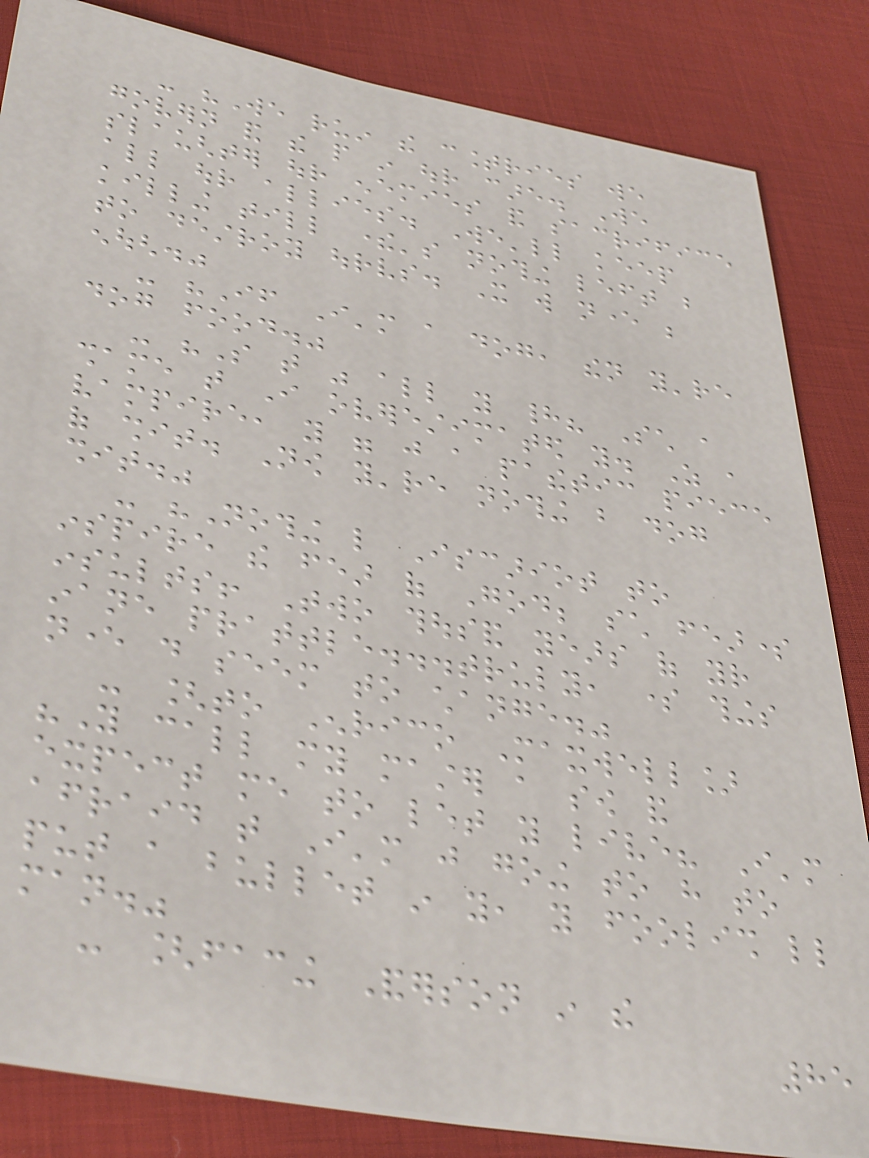- "We ruin the countries we
govern and the people in our care. We
slaughter our enemies and sacrifice
all our allies. We'll keep
killing till there's nothing left but
to destroy ourselves. It will never be
enough."
- "If I'm a dog, then you're
dog food."
- "So that was all you had? Such a
shame that I overestimated you. As a
vampire, you were just a pathetic piece
of shit. Now you're nothing but dog
shit."
- "Nothing like Iscariot to
inspire the fear of God; such fearsome
insults! Two thousand years of your
inane prattle...truly, some things
never do seem to change."
- [to Enrico Maxwell]
"You call my master a sow and
expect me to let you live? I'm
afraid that I'm just going to have to
put a bullet in you, you foolish little
man."
- [facing Anderson in the
85
